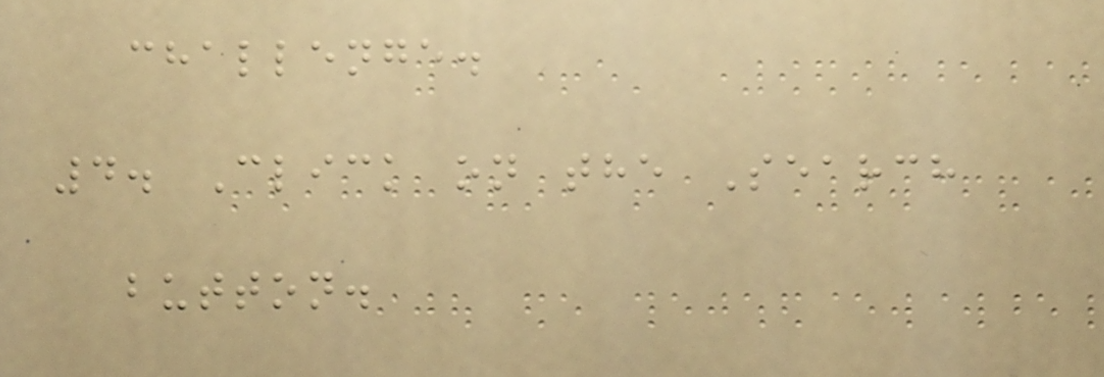challenge.
4. Click on the Search
button.
